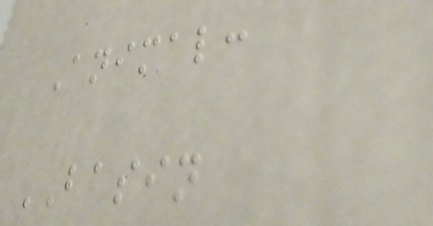Animal:
BASIN
